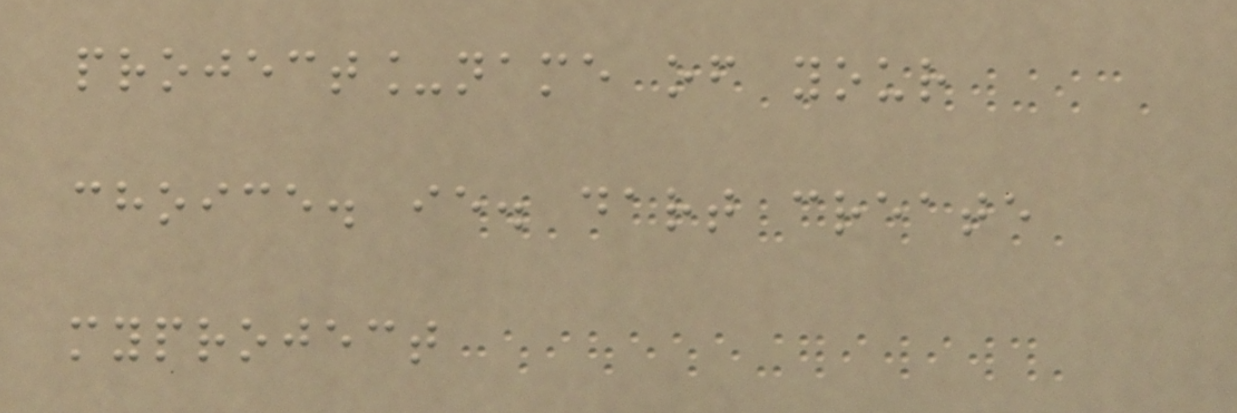project_name of your
choice. ie. dart create
myproject
